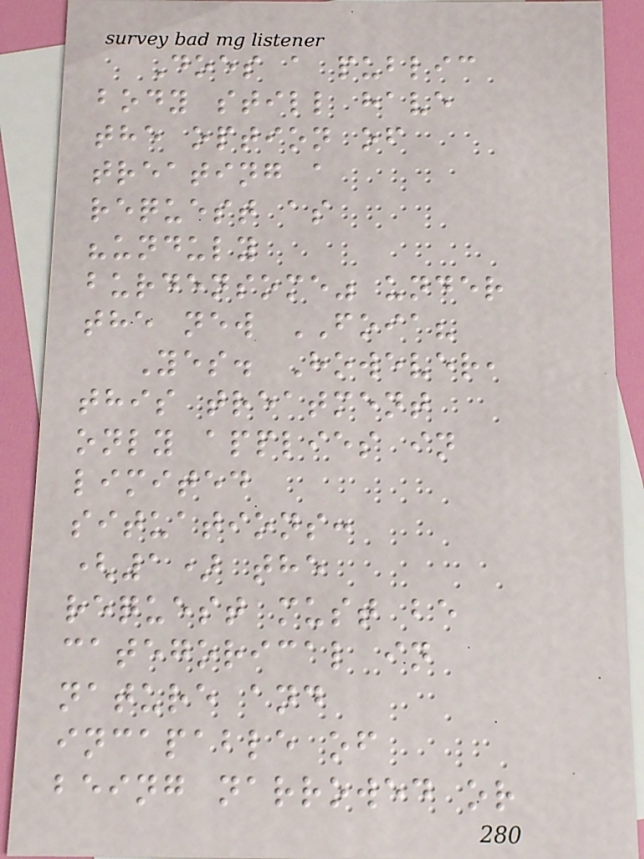Does a public
body still have
the option of
treating a
request as
"unduly
burdensome" under
the new FOIA?
Yes. However,
this treatment
only applies in
limited
situations:
(1) the
request must be
categorical in
nature and
incapable of
being narrowed or
